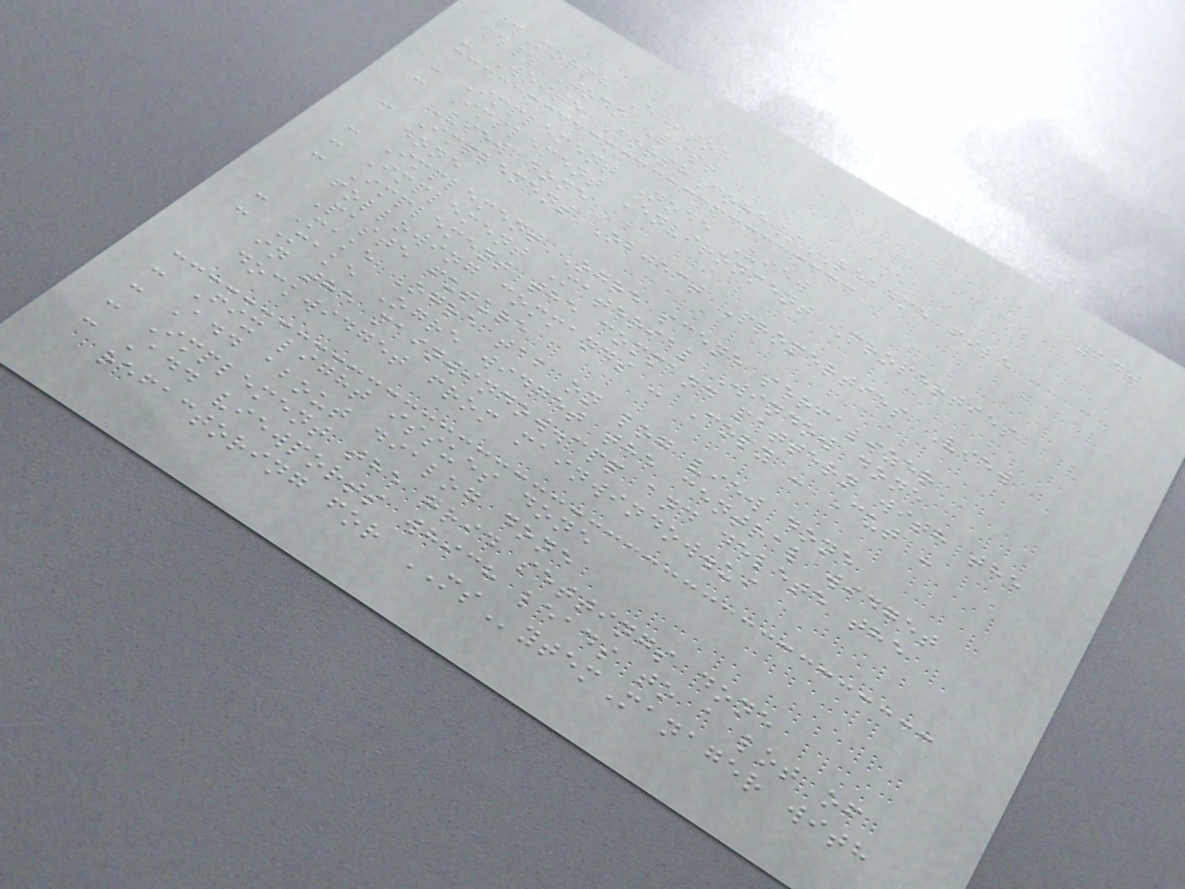240
#Morph Editor
##TODO List
- Write MorphCore/README file
- Implement Node View
- Implement Environment Properties
View done
- Implement Object Properties View
done
- Implement Ogre scene serializer
- Implement Material Window done
- Implement the command pattern with the
following commands - Copy - Cut -
Paste future
- Make Ogre tab on log view done
- Make Ogre widget the central widget
in the mainwindow.cpp and delete the
dockwidget from mainwindow.ui
- Fix light issues done
- Add about dialog done
- Implement the grid settings done
- Add viewports which leads to a lot of
refactoring for MSytemManager with
